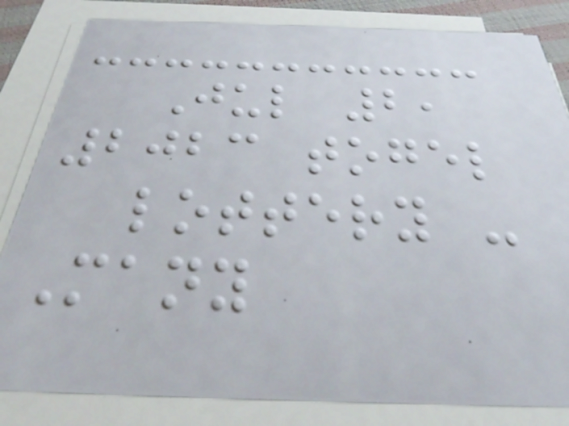Jul 2,
2023 togel
lottery -
Many
